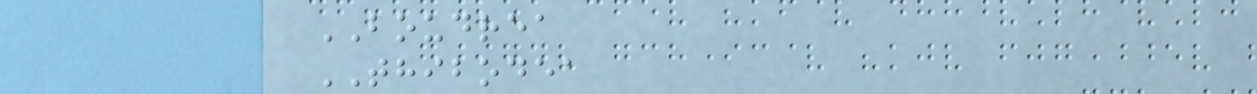BOUDREA
THIBODEA
